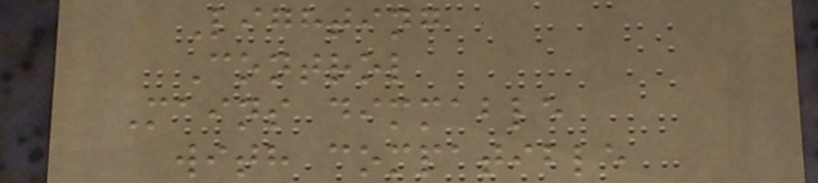Lighting
Control
Mains dimmable
with compatible
